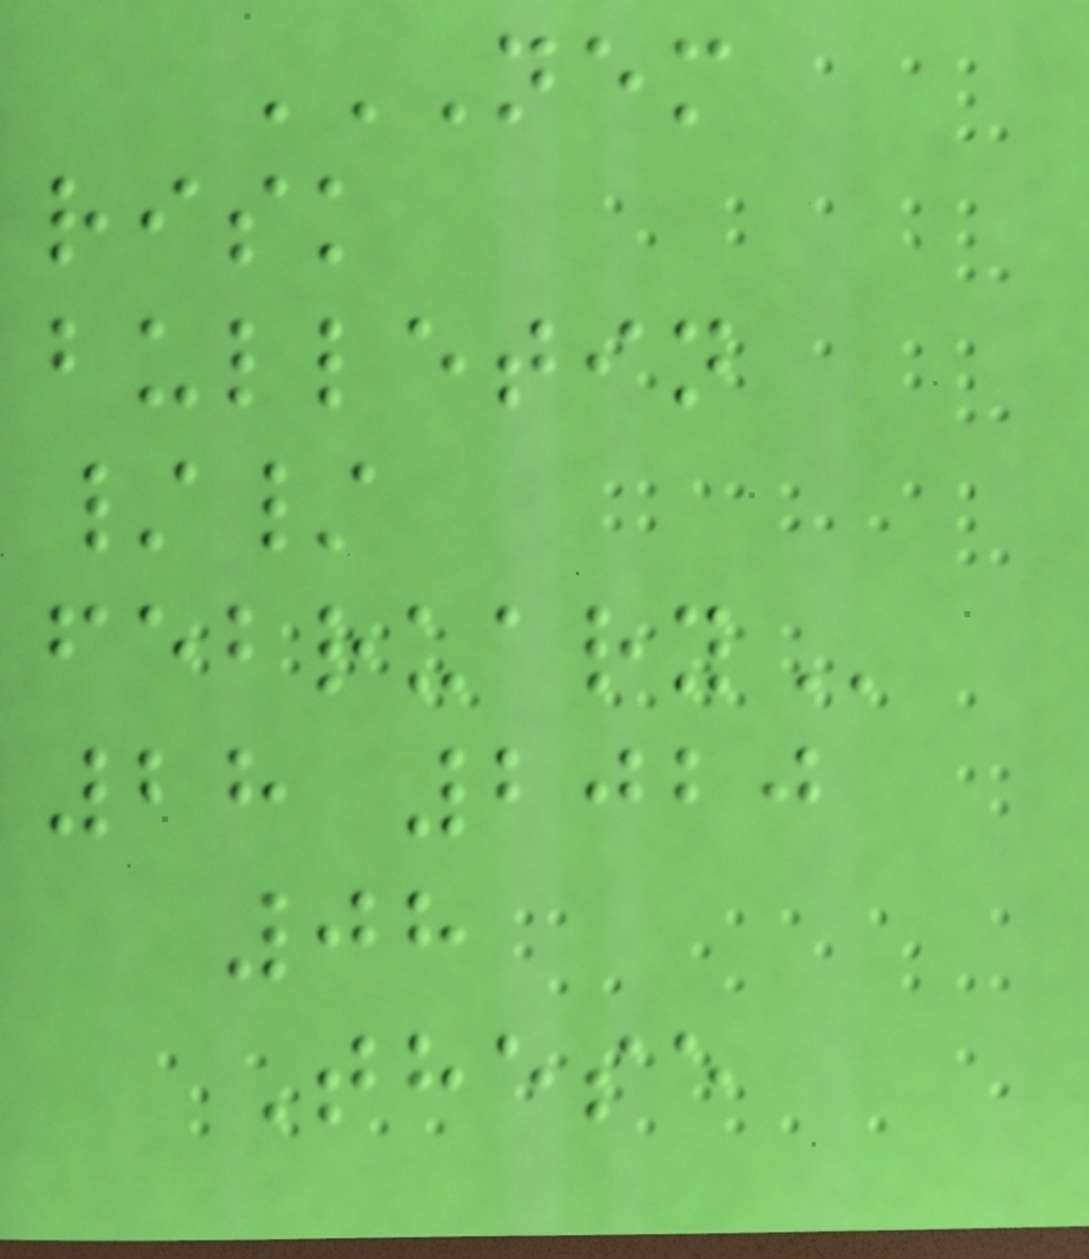NEM
RISK
BULLETIN
//
FEBRUARY
28 2020
08
These
